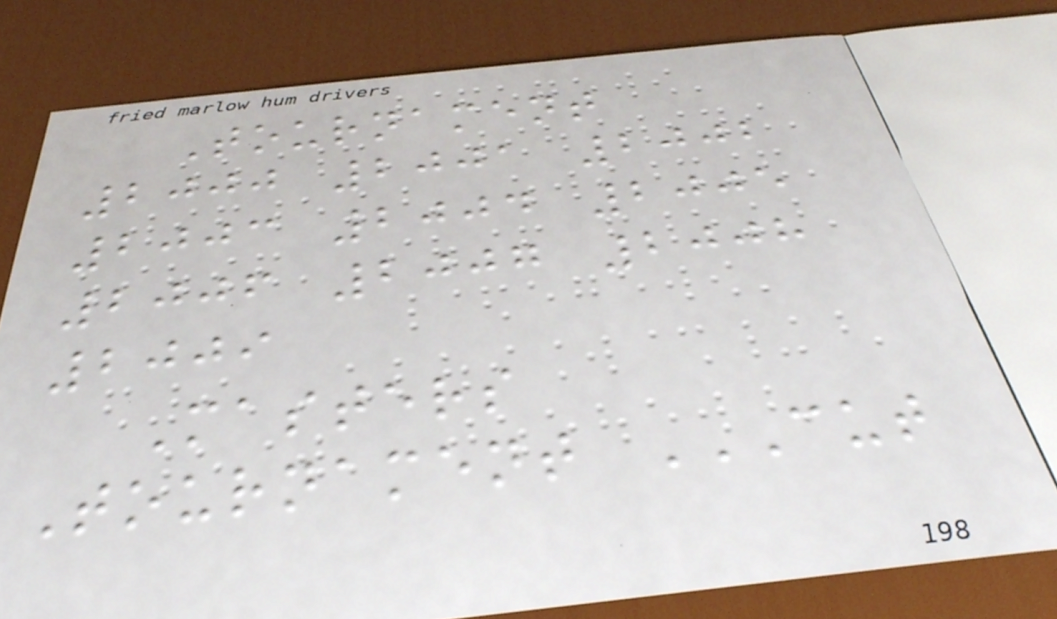Tournament
2000 2001 2002
2003 2004 2005
2006 2007 2008
2009
Masters
Tournament CUT
